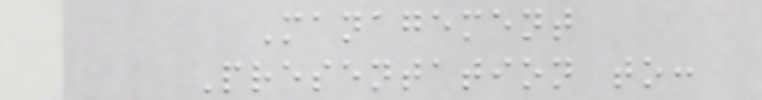Management
Presentation to:
